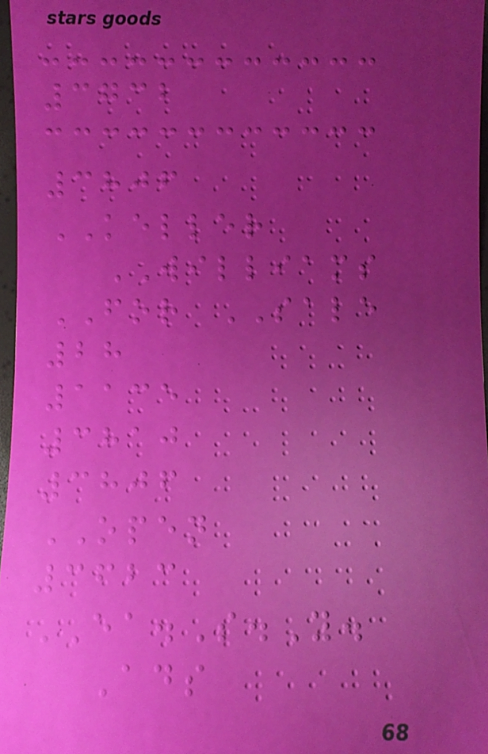3732
3806
KELLER
WILLIAMS
FOR SALE
28
1135
3810
3806
OPEN
3623
EA.S.Y.
Ads
